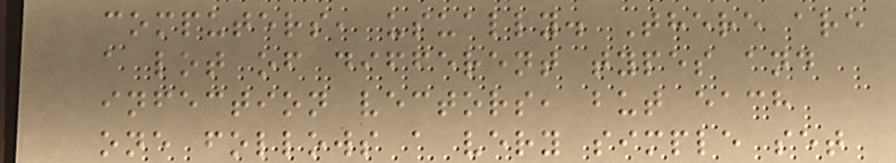computers, usually. There are
a lot of different types and
infection vectors, but each
one follows a very simple set
